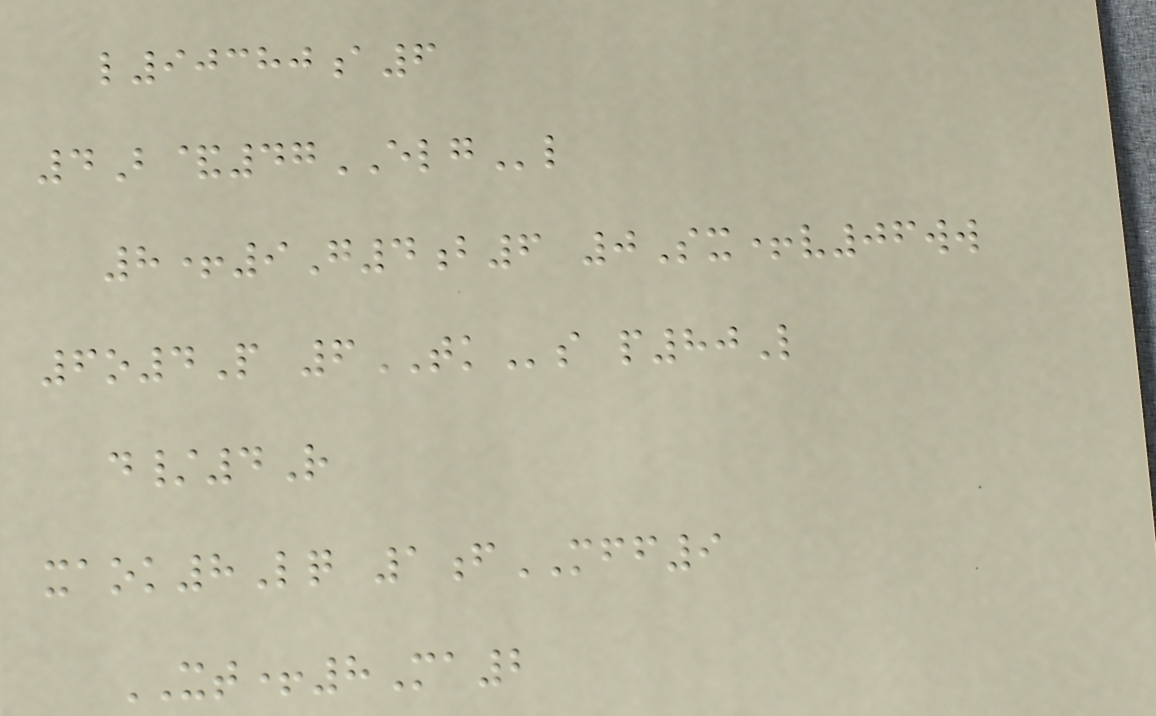l90380a6
4B&47ELGl
8+9G4b6 0Sx+v06ww
6o4P 6TKs p80L
d/4R
xaok8Lq 1fMFF9
XT+8Ma2
